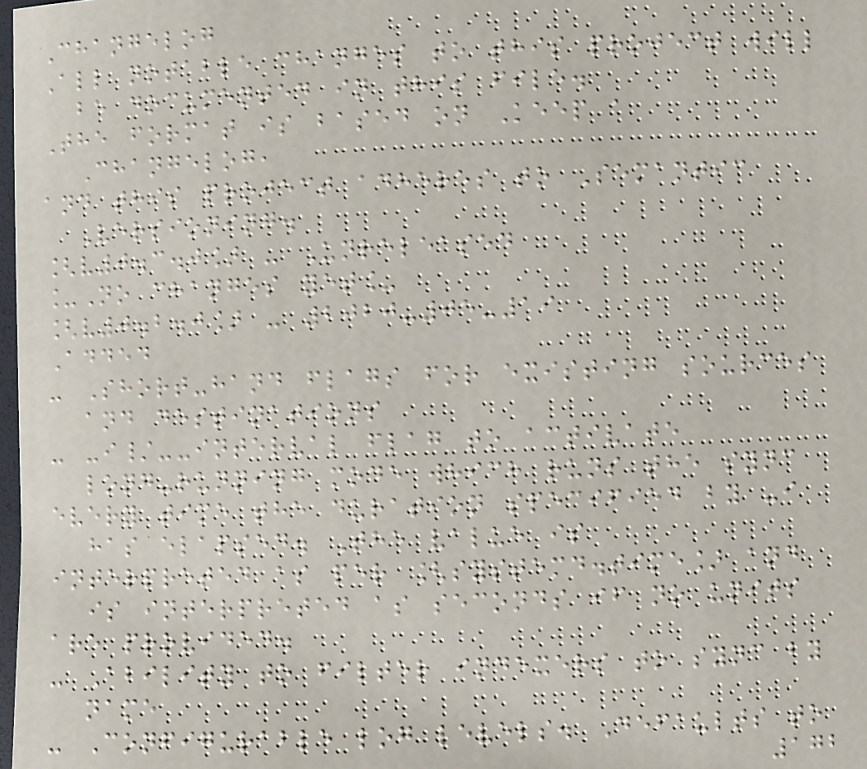Changelog
All notable changes to this project will
be documented in this file.
The format is based on Keep a
Changelog,
and this project adheres to Semantic
Versioning.
[v0.3.0] - Unreleased
_No changes yet_
[v0.2.0] - 2020-05-19
Added
- Short-hand flags for existing sources
and destinations
- -i/--interval flag to activate
long-running mode which runs the sync
every time the duration specified by -i
has elapsed. The value is
interpreted as per [systemd.time] and
is interpreted as seconds if no units
are provided.
- Ability to filter indexers to sync by
name
- Configurable log levels. Defaults to
172
